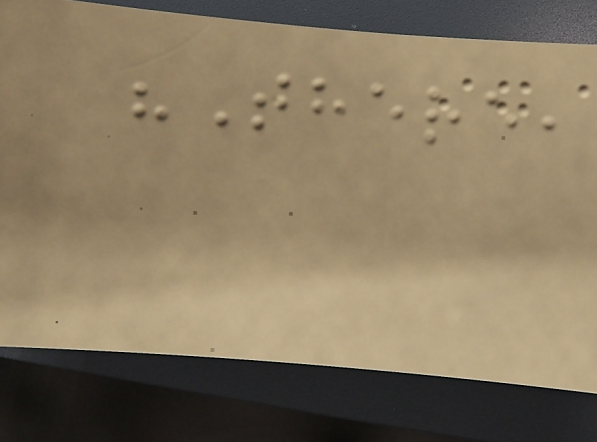"There,
